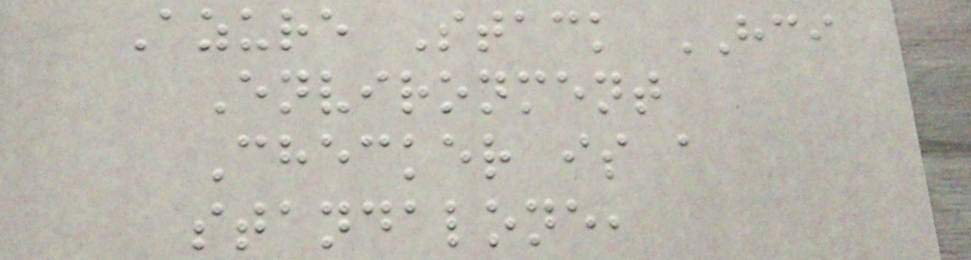Azure Stack HCI
Environment
Checker is a
standalone,
